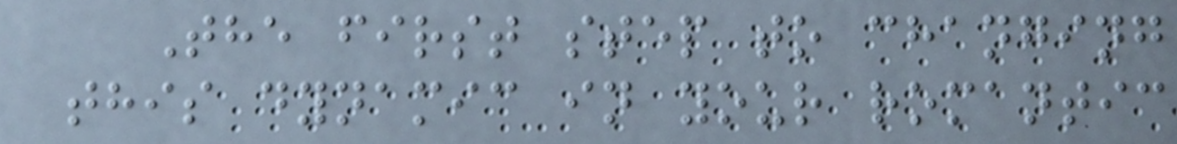The first step to changing
this dynamic in your romantic
